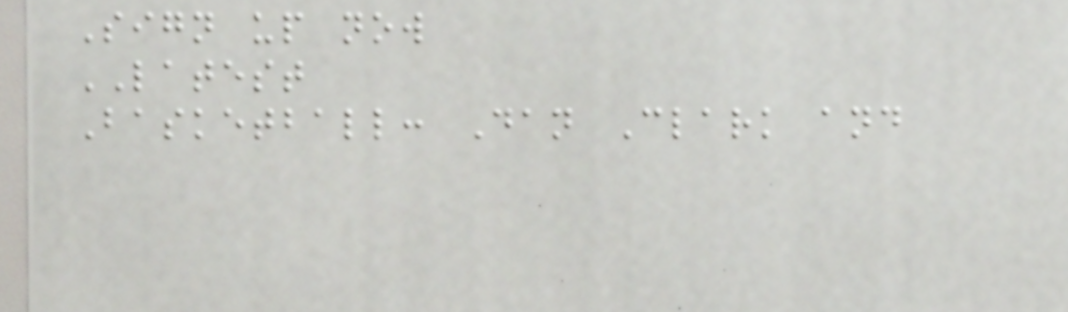Sign up now
LATEST
Basketball: Dan Clark and
